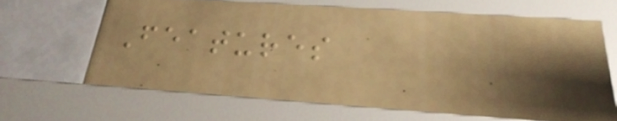Features
